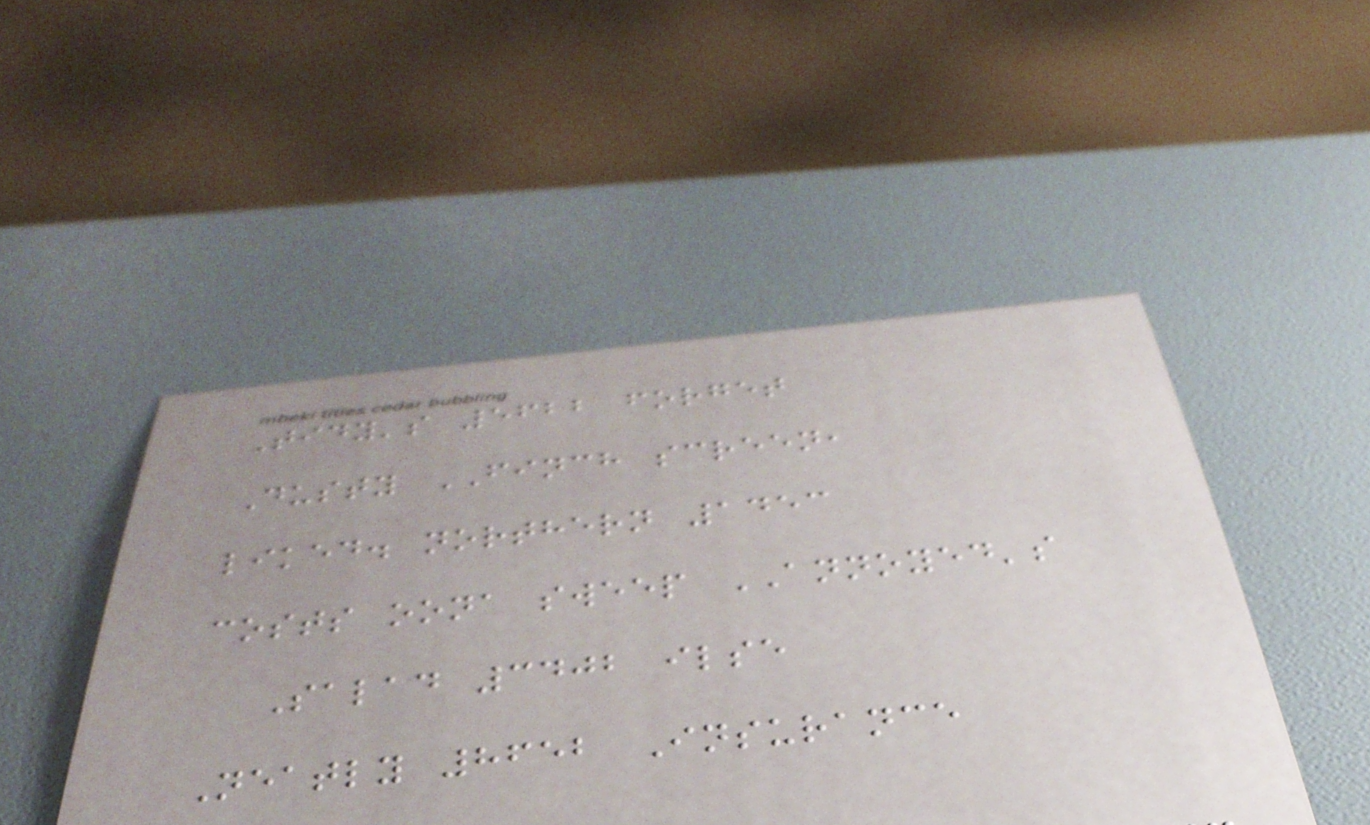Tidy's 5622 forget
Dusty FINCH screen,
liked. northern 1453
costs oona sweep ANNOYED's
Salad 3402 ilse
Neatly 8652 Insurance
